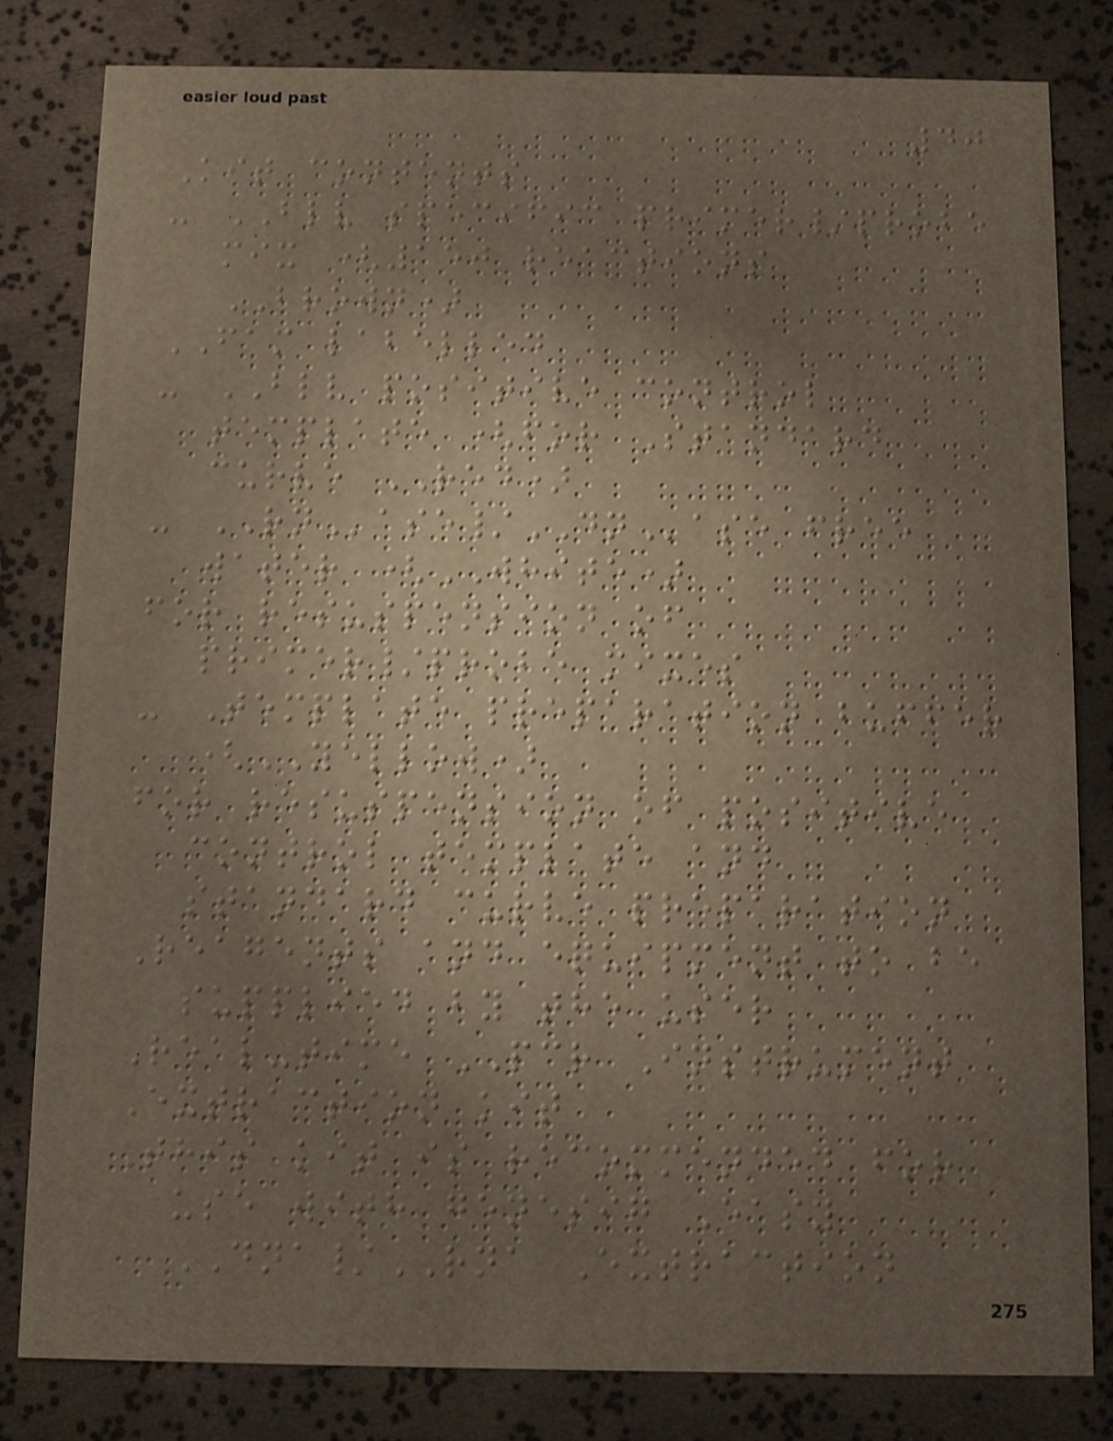40
Kit contents
- BLV specific primer/probe
mix (150 reactions
BROWN)
FAM labelled
- BLV positive control
template (for Standard
curve RED)
- RNase/DNase free
water (WHITE)
for resuspension of
primer/probe mixes
- Template preparation buffer
(YELLOW)
for resuspension of positive
control template and
standard curve preparation
Reagents and equipment to be
supplied by the user
Real-time PCR Instrument
Extraction kit
This kit is recommended for
use with genesig Easy
DNA/RNA Extraction
